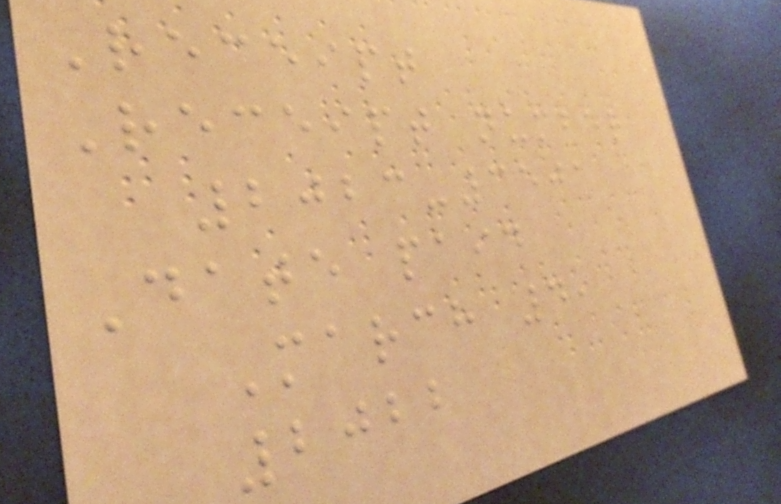Receipt
Receipt number
2023-3501
Date paid
March 4,
2022
